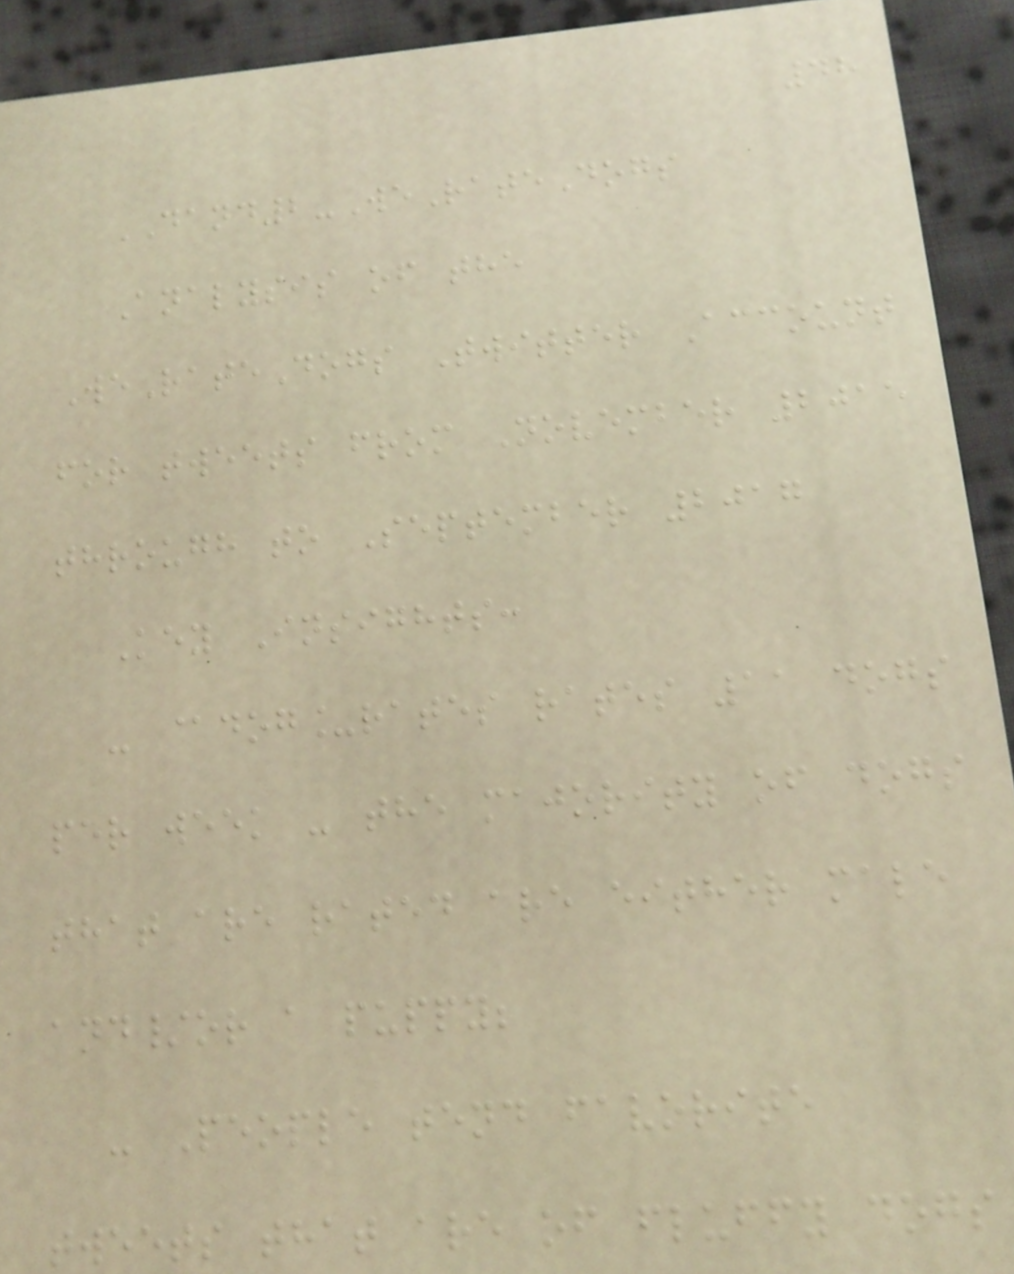48
DAND2-WeRateDogs
Analysis of the
WeRateDogs Twitter Account
for tweets from November 2015
through to September 2017
Key Insights:
- @dog_rates rates 11 dogs
per week - the majority of dogs
that are rated are either male
and/or a puppy;
- People tend favorite
tweets that are of fluffy dogs
